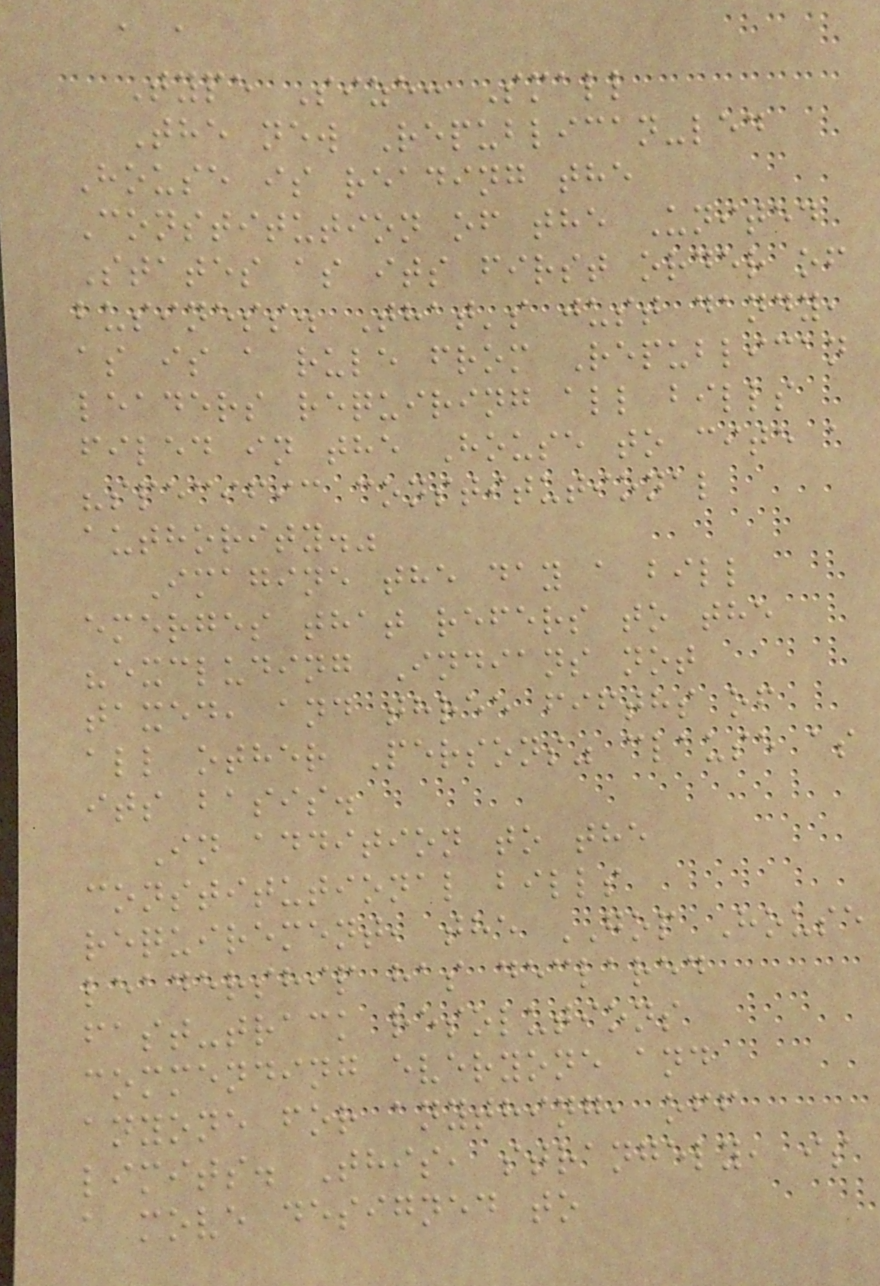a a
Type Size: Small
The new Republican-led
House is reading the
Constitution of the United
States as its first order of
business. That's just dandy,
as is a rule from Republican
leaders requiring all bills
filed in the House to cite a
"specific constitutional
authority."
Imagine the day a bill
emerges that refers to the
"excluding Indians not
taxed, and three fifths of
all other Persons" clause as
its basis.
In addition to the
constitutional bills
requirement, the GOP House
leadership has declared
fast-track resolutions
commending everyone and
anyone for anything, off
limits. This, strangely, is
a move designed to
